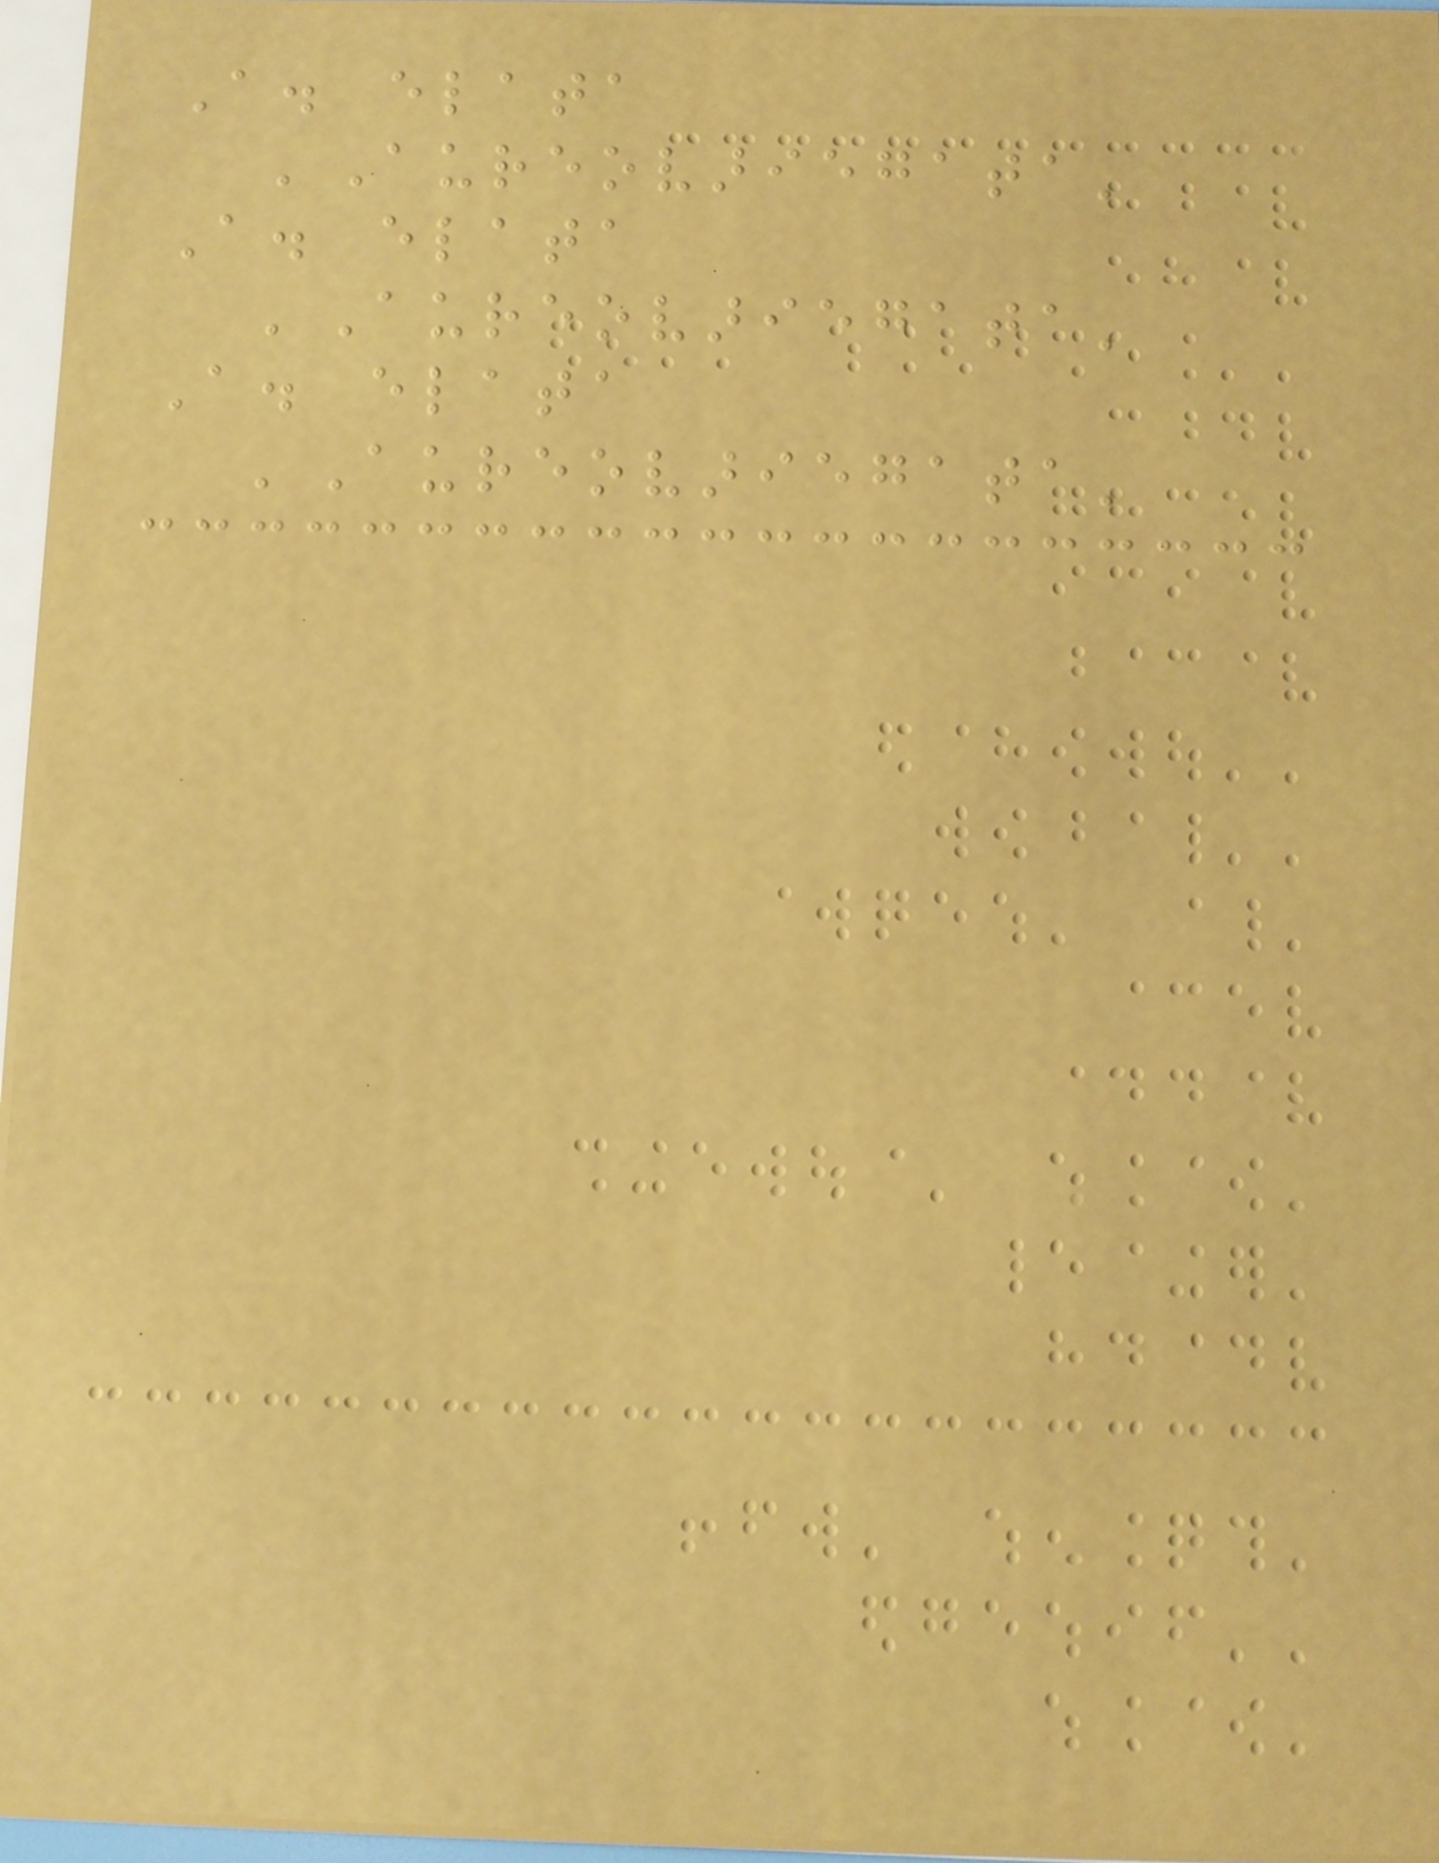A. elata
'Aureovariegata'
A. elata
'Aureovariegata'
A. elata
'Aureovariegata'
